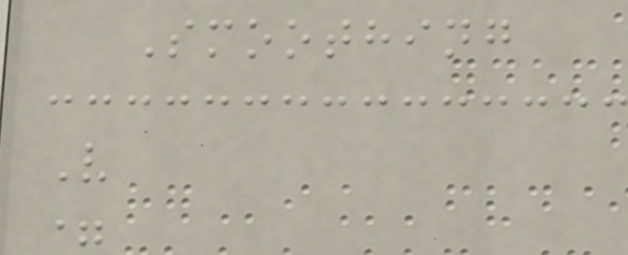Smoothing
V
=
